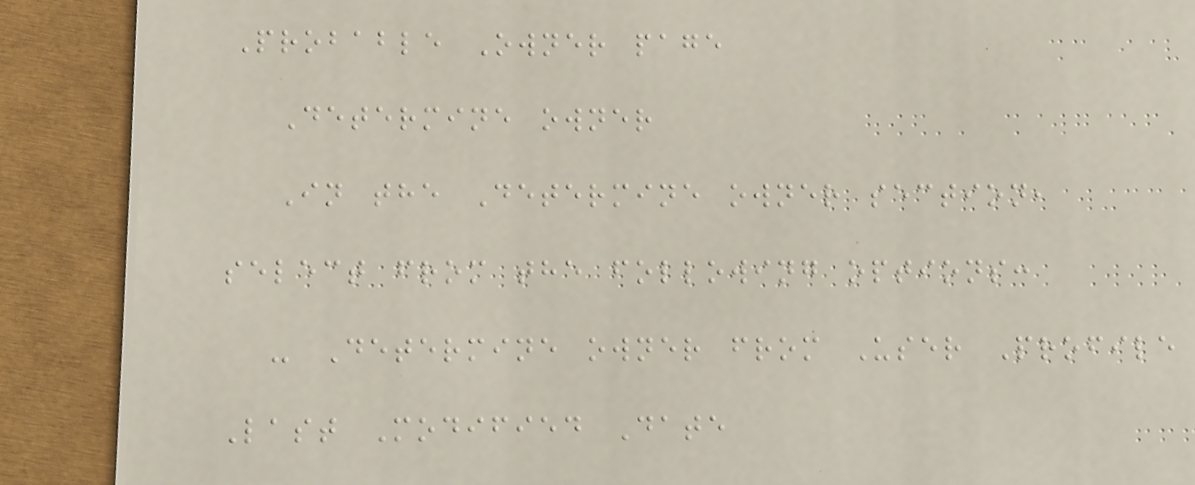Probable Owner page
Determine owner
In the Determine owner section,
select from the following options:
- Determine owner from User Profile
Last Modified Date
